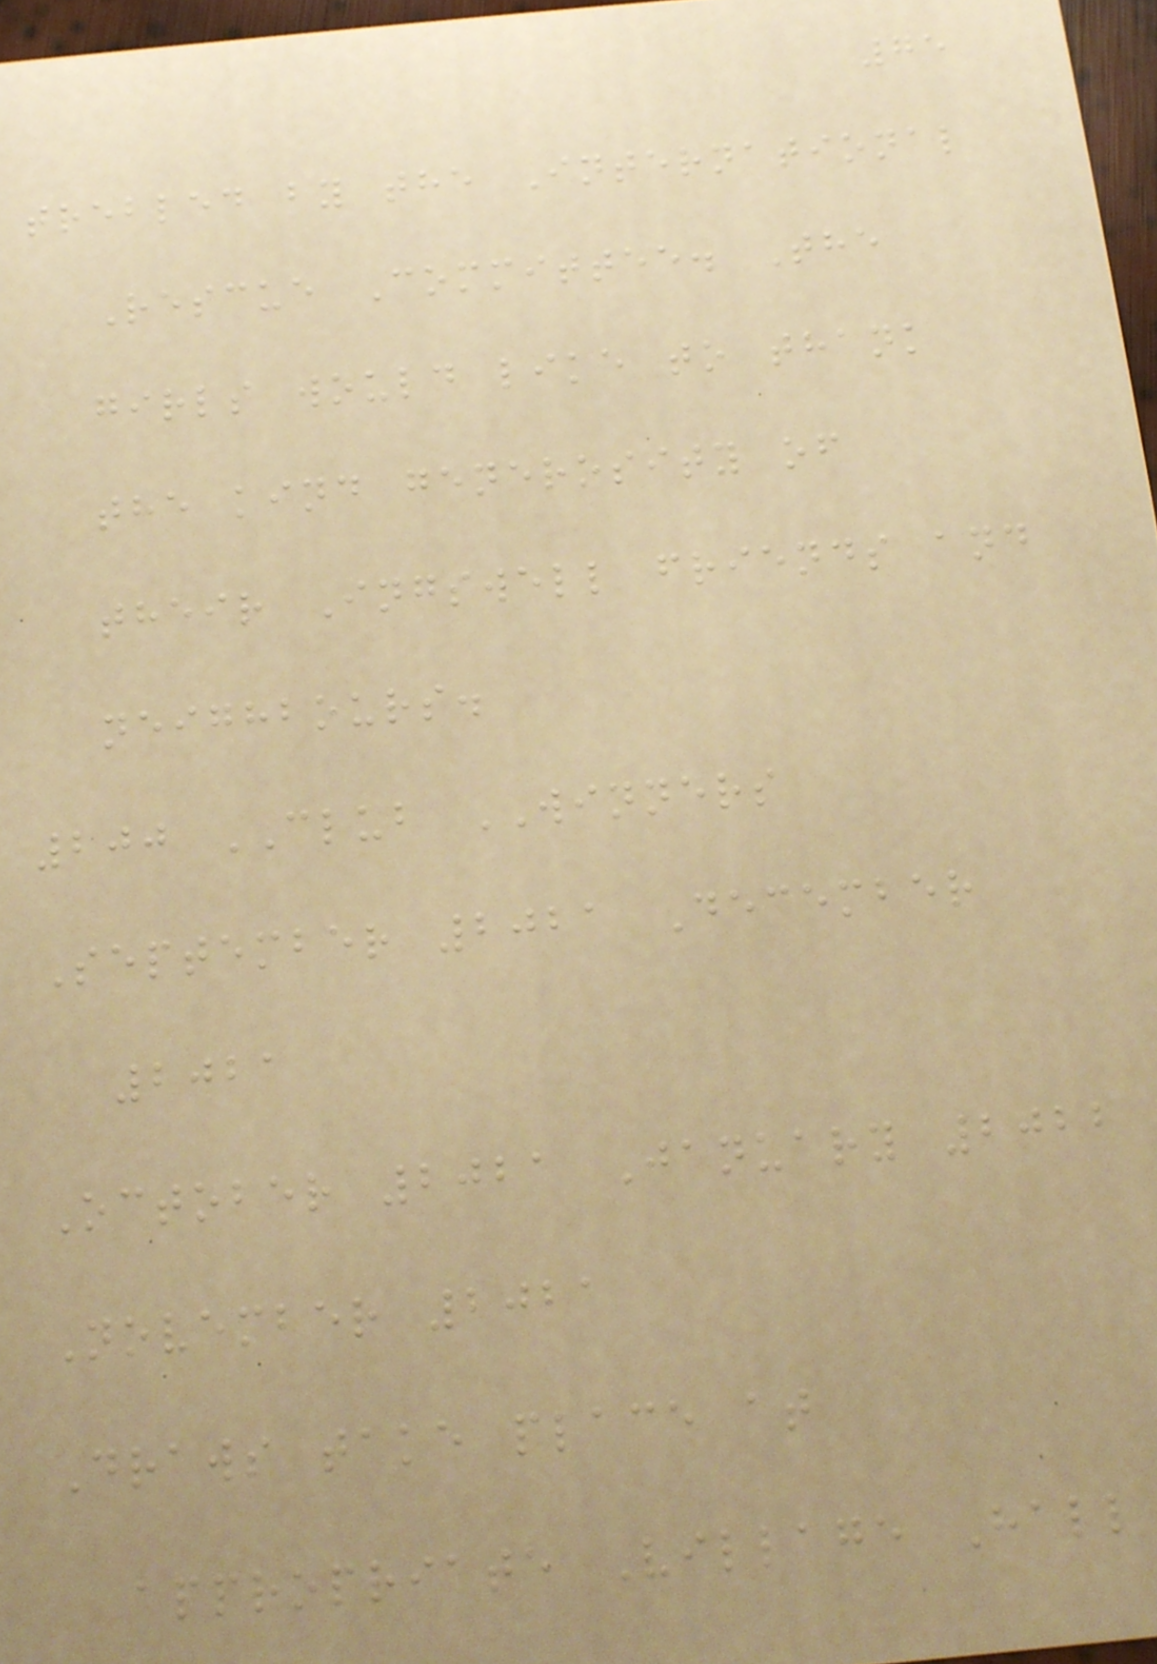75
trebled by the International
Rescue Committee. The
girls would like to thank
the kind generosity of
their Ingswell friends and
neighbours.
200 CLUB WINNERS
September 2021 December
2021
October 2021 January 2022
November 2021
Draws take place at
appropriate Village Hall
